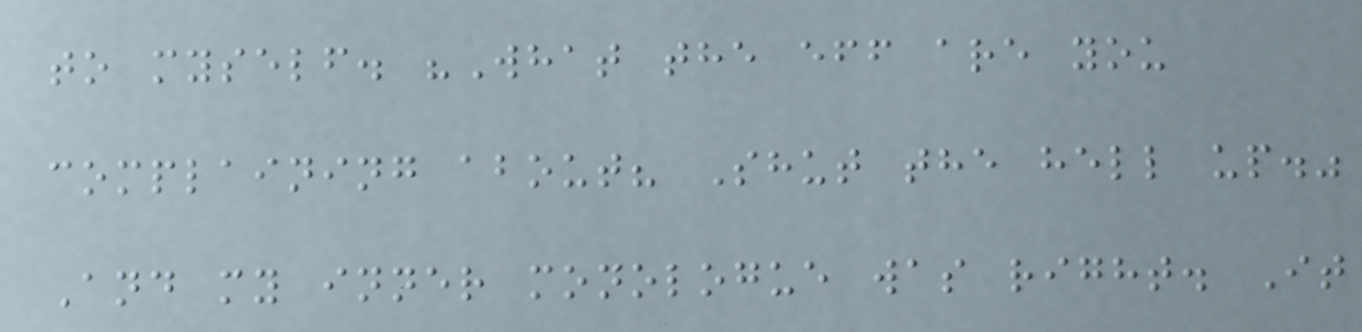to myself. "What the eff are you
complaining about? Shut the hell up."
And my inner monologue was right. It
